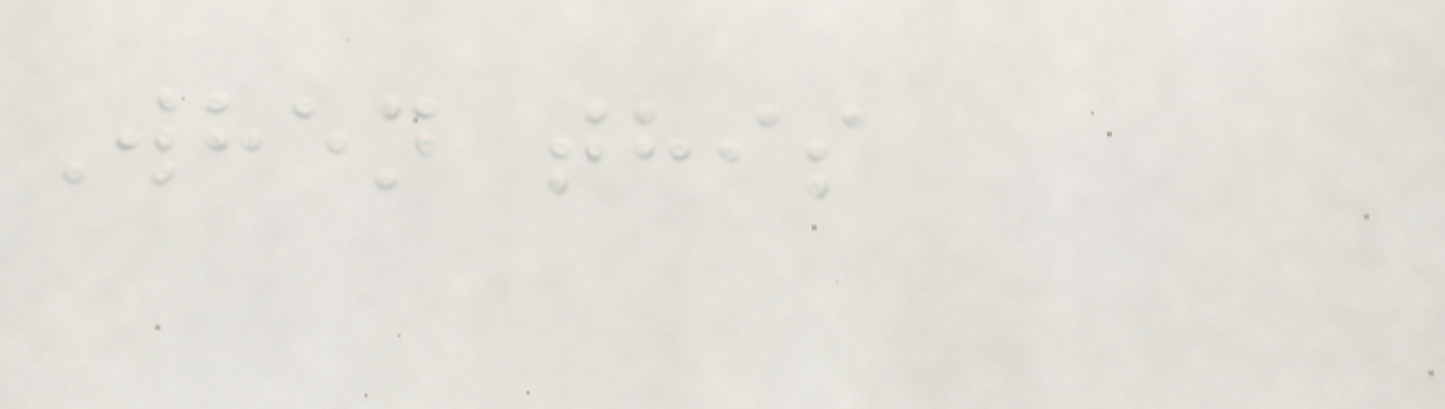When this
